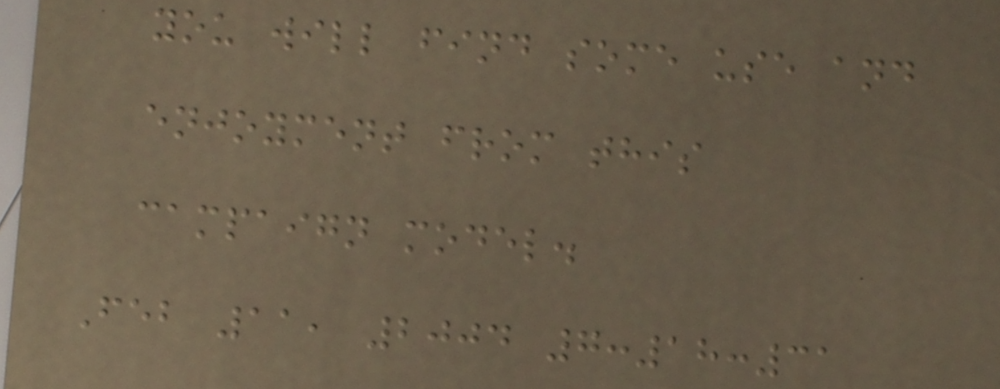you will find some use and
enjoyment from this
campaign model.
Feb 11, 2004 7:18:31
